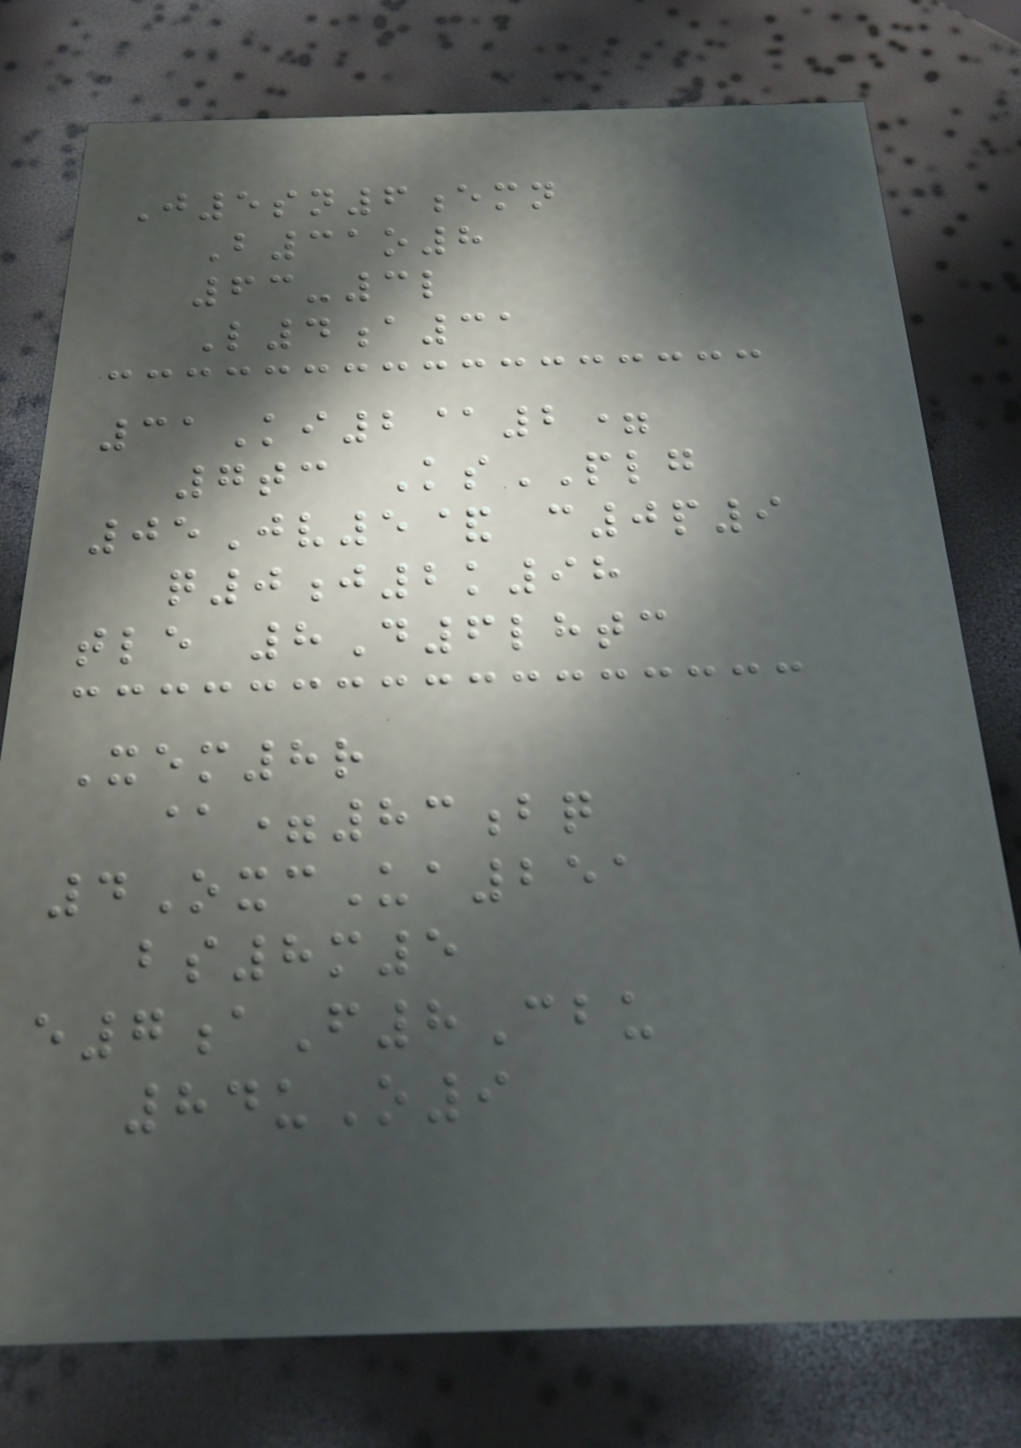J5sn6emn
B31o8
63-3l
L4a31
31Ki2@2=
7tc KsPLG
05Jv5& c0p9
q0j2k98
tle 8D6lhtc
Xem8r
@=83bq
4OxcUa251
bs8m5
e7aF8Cbu
84uO9
